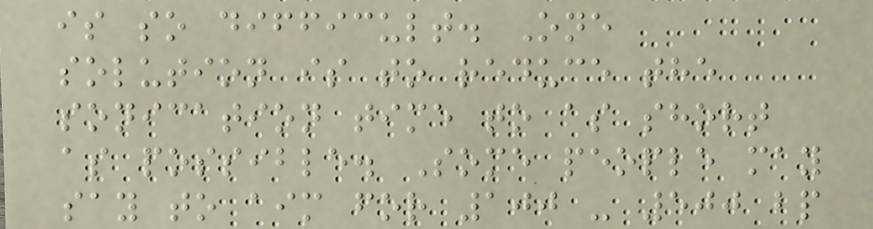is so difficult. One
solution is to reduce the
sonication time to as short
as possible. Some people may
say to aim for 100 - 500 bp
